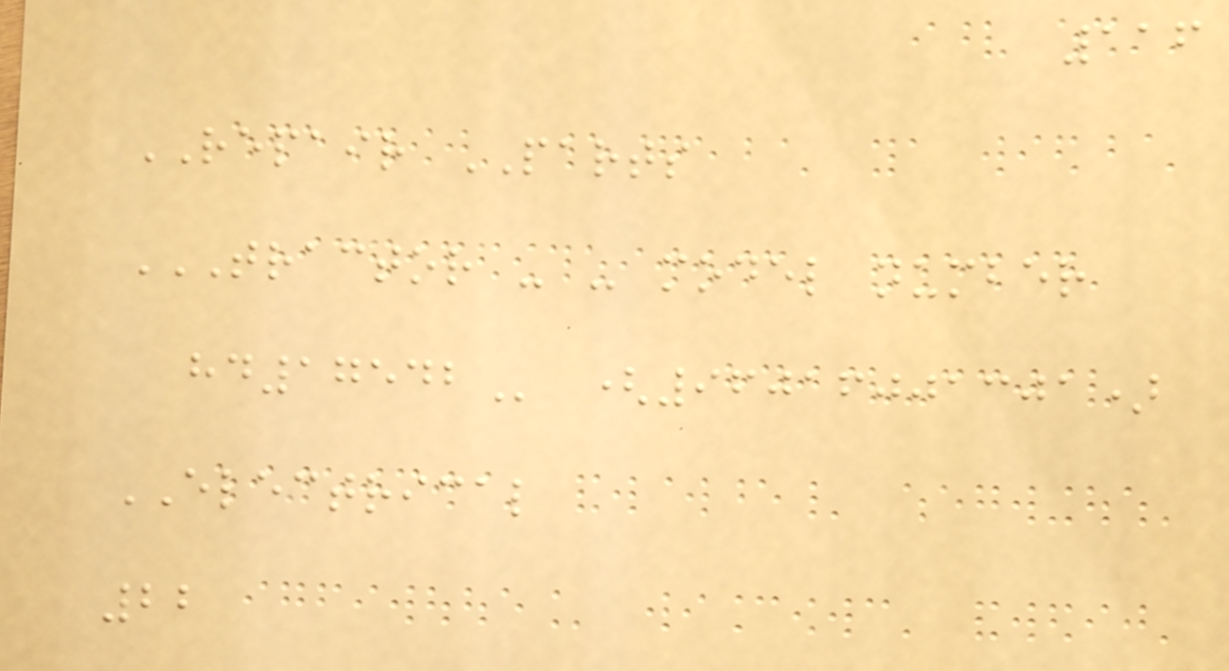116
REPAIR PARTS
TRACTOR - - MODEL NUMBER
HD17542 (96016001301)
ELECTRICAL
22
